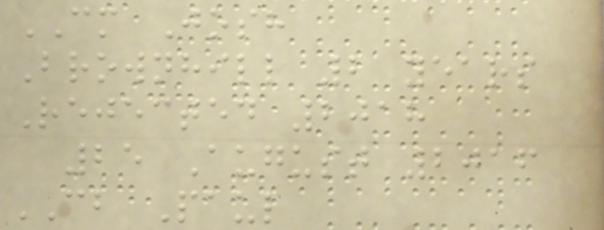CM Josh
Brownhill 2 years
Rejected 2018
25 August 2016
CB Paul
